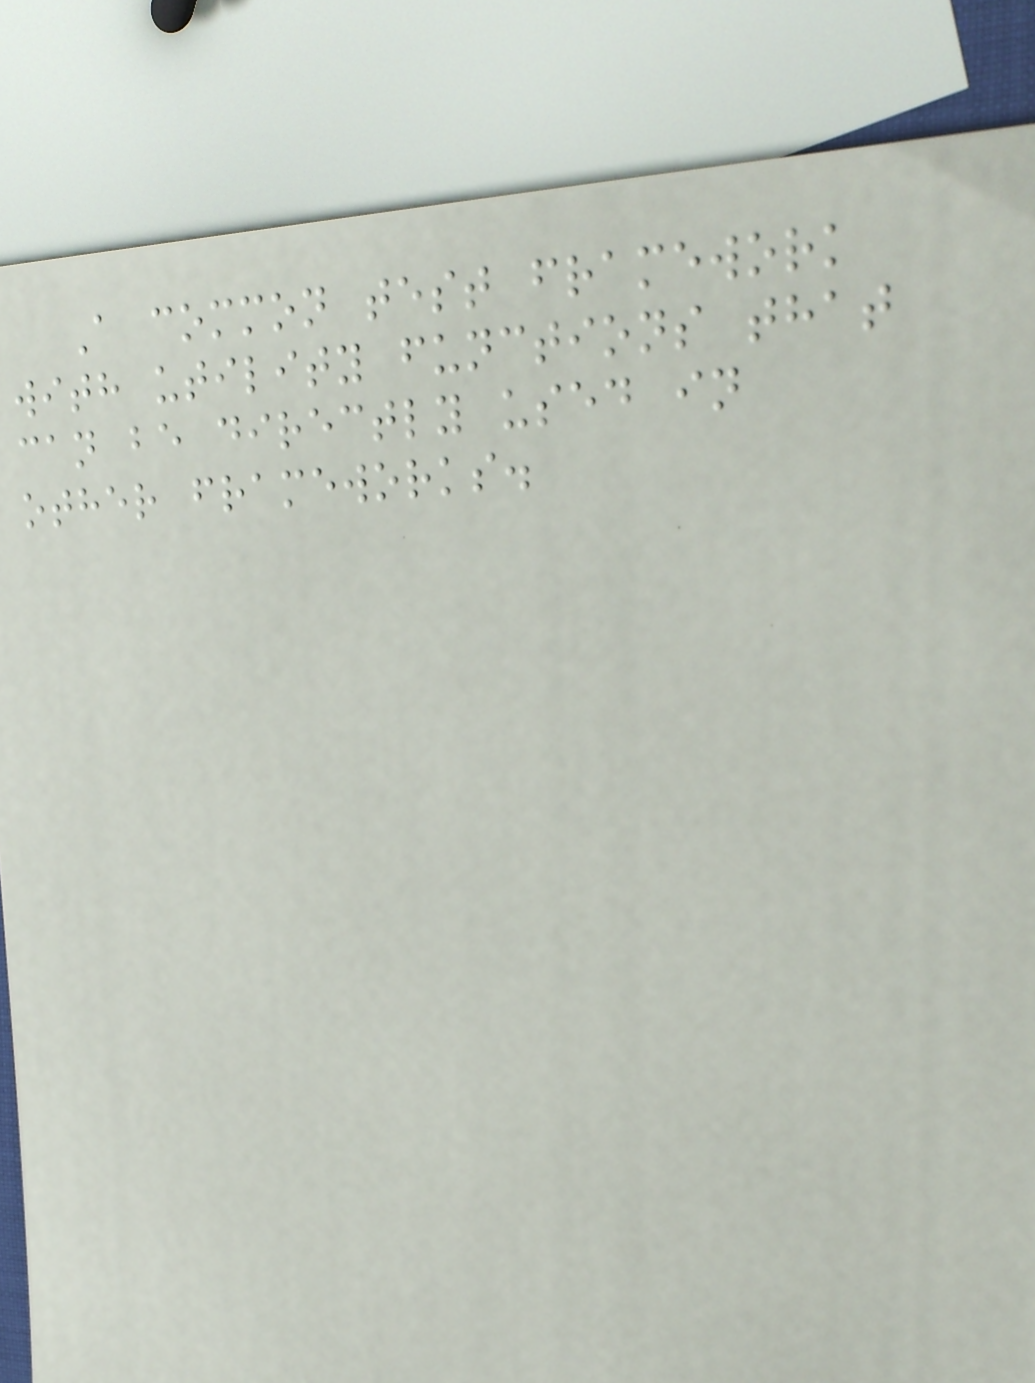A common test framework
with utility functions that
can be directly used in
other frameworks.
